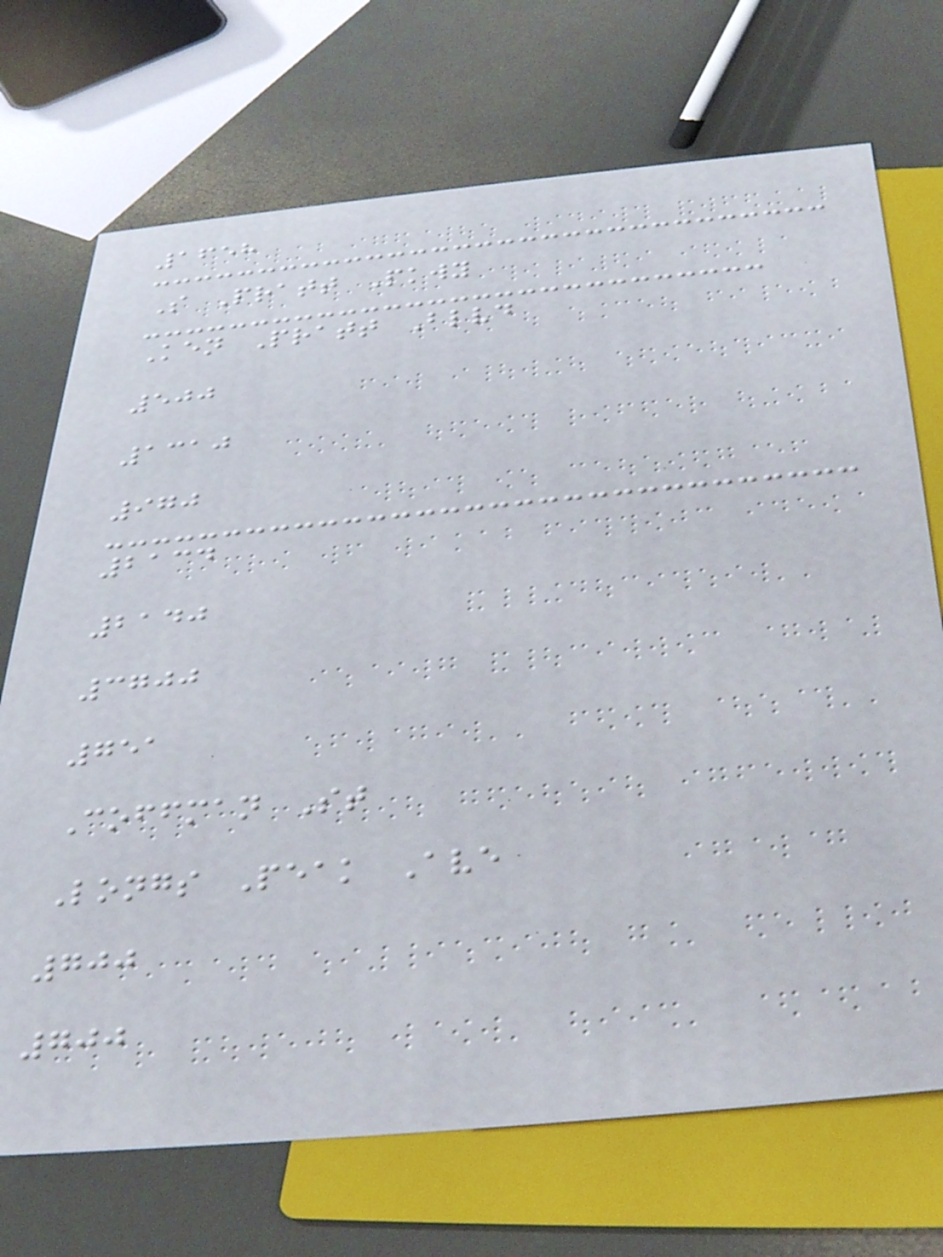1658
S Pratt Pkwy
Ken Pratt Blvd
500
1310
970
2134
2140
3700
751
Coffman St
Longs Peak Ave
700
700
